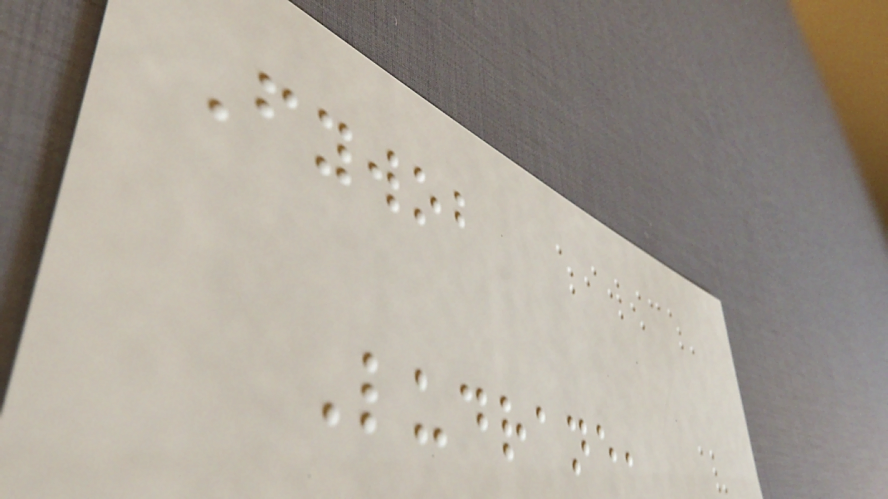Fywob
Ludrane,
